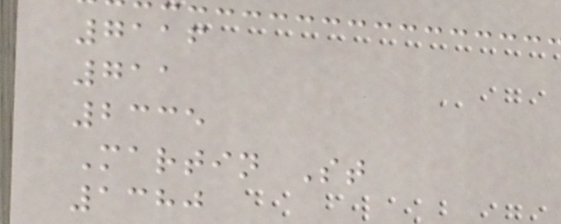7116
711
2335
Martin St
1380
